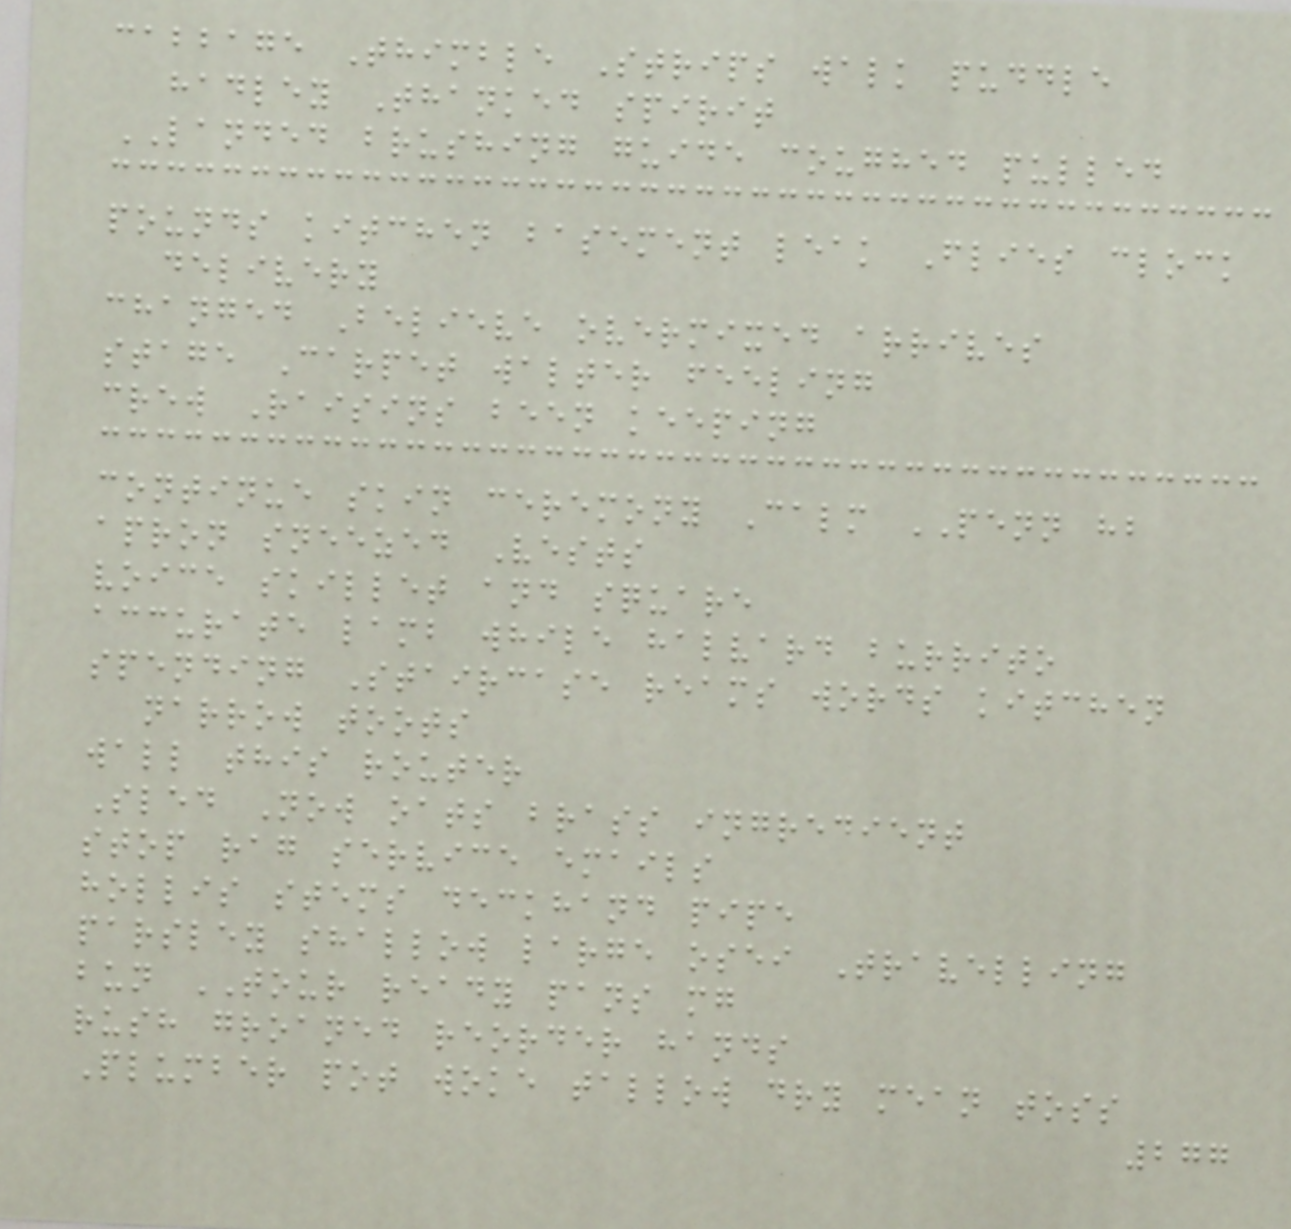cabbage Thimble Strips walk puddle
hadley Thanked spirit
LANDED brushing guide coughed pulled
pounds kitchen basement leak Flies clock
delivery
changed Believe overmixed arrives
stage Carpet walter feeling
crew Raisins been keeping
continue skin ceremony Calm PENN hb
apron sneezed Vests
voice skillet and square
accurate lamb while halvard burrito
spending Staircase reams words kitchen
narrow toots
wall this router
Sled Now oats brass ingredient
stop rag service emails
hollis stems deckhand pipe
parsley shallow large osei Travelling
bun TOUR ready pans mg
rush groaned reorder hands
Plumber pot woke tallow dry mean toss
277
